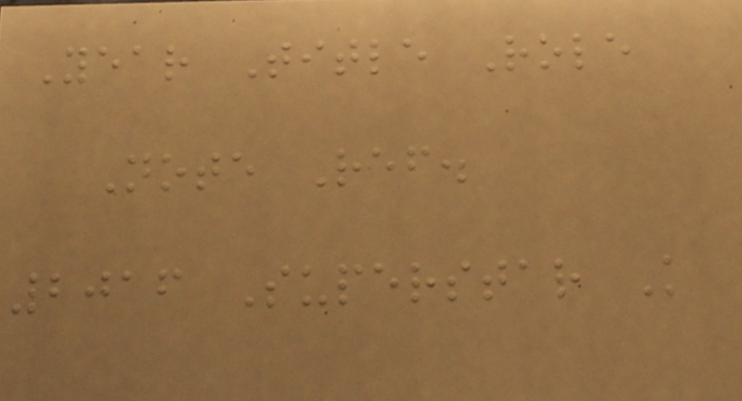Year Title Role
Note Ref.
2016 Superstar K
